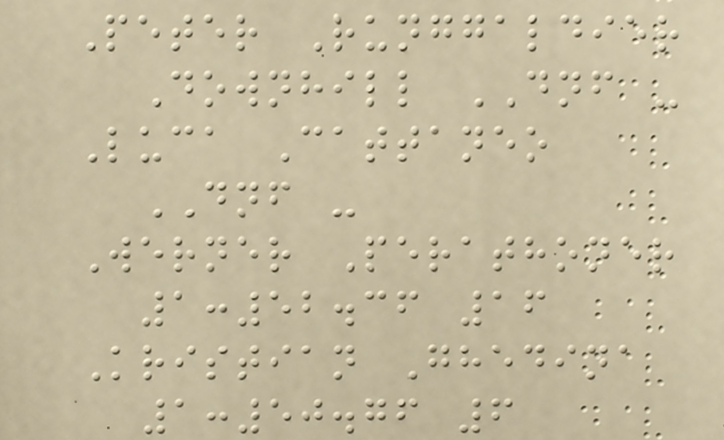Peter Runggaldier
Downhill DNF -
Luca Cattaneo
DNF -
Werner Perathoner
1:52.36 16
Kristian Ghedina
1:50.76 6
